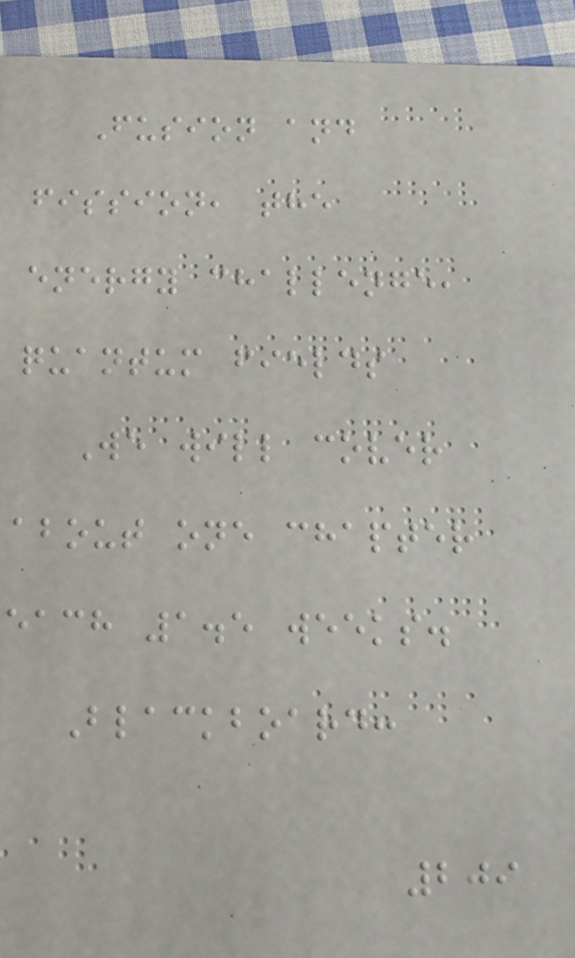Fusion and
fission, the
energy challenge,
quantum fields
We will cover
about one chapter
each 1.5 weeks.
Blackboard:
209
